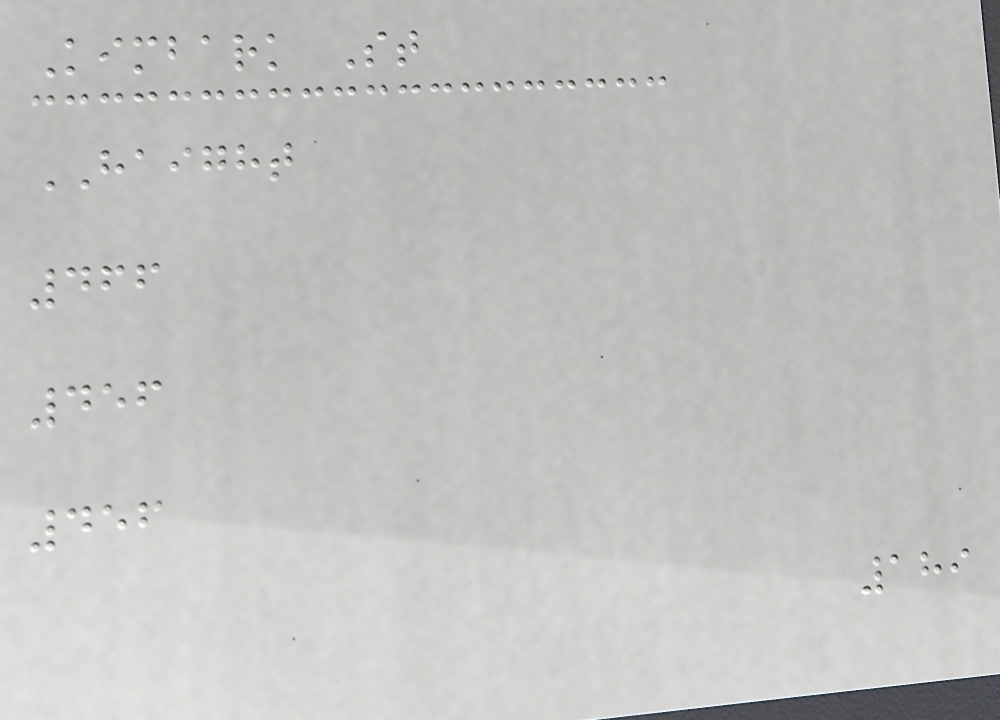Kimbark St
HAIGHT
466
456
456
189
